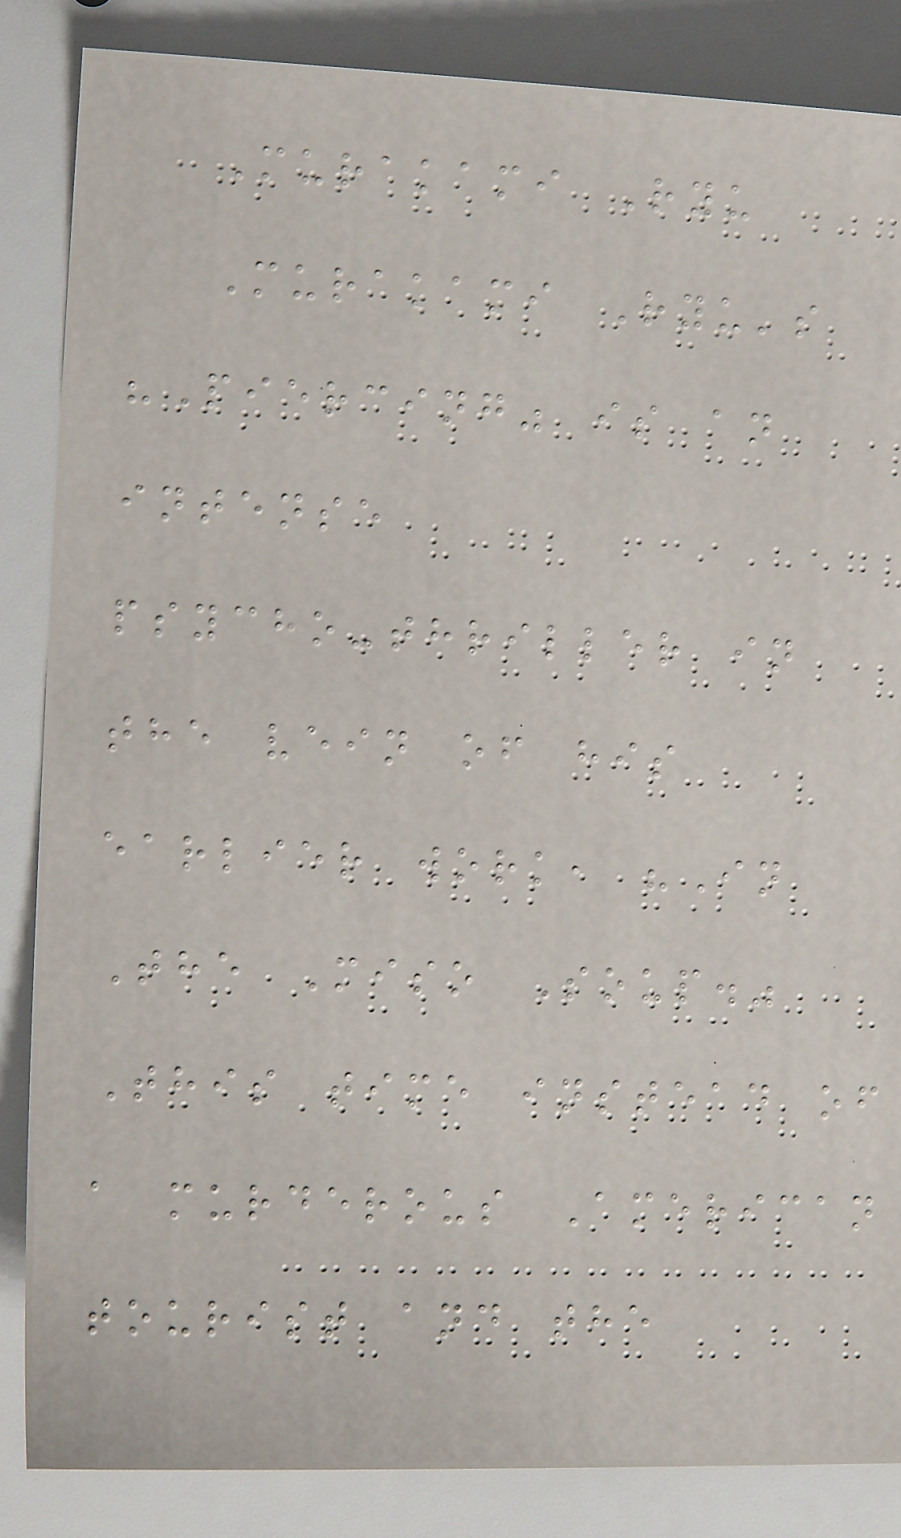Murakami Ryu
Murakami Ryu's
"Piercing" is an
intense
psycho-thriller in
the vein of his
earlier work, "In
The Miso Soup."
This time instead of
a murderous American
tourist and the
